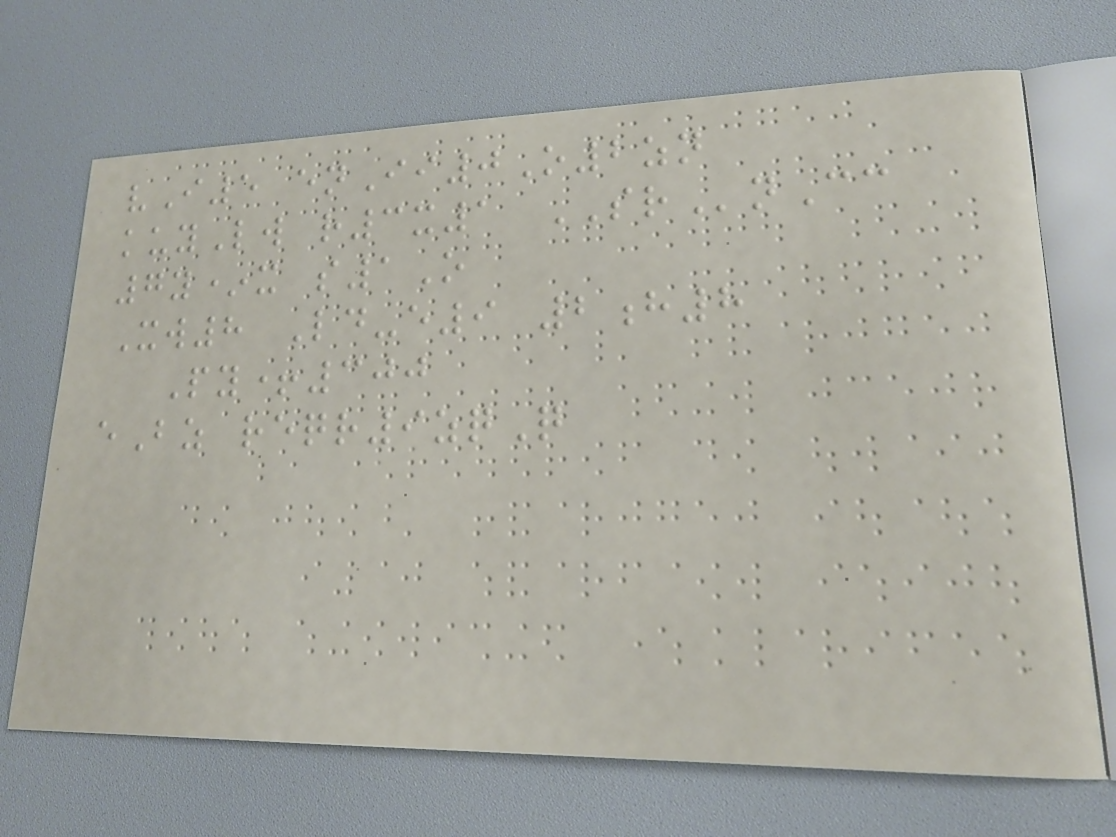vI5 enIi0O2zn
kuyLw r3x1 SRnCc
7y*x s1O
Xw8 Ld-e9 2h8
Py+300
eBz reqr9zqQ
